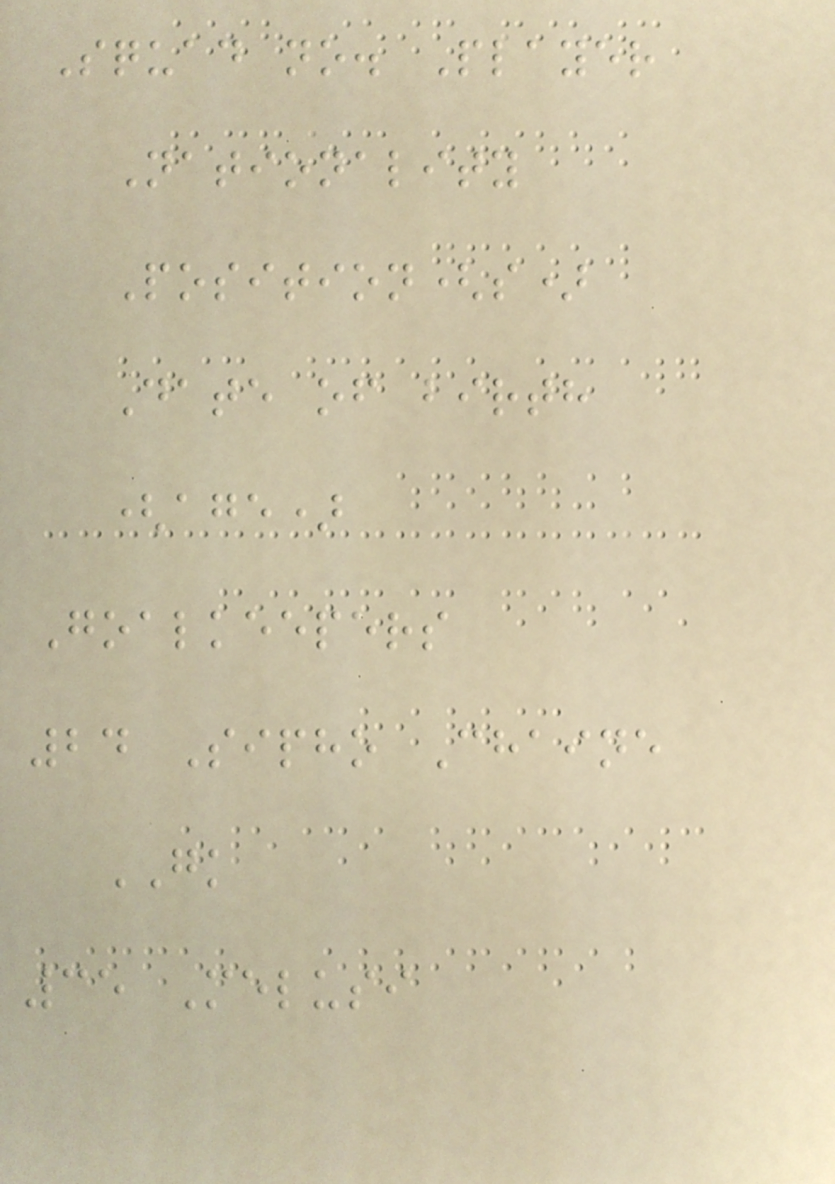Squad no. Player
Nationality
Position(s)
Date of birth
(age)
Goalkeepers
24 Sipho Chaine
GK
35 Melusi
